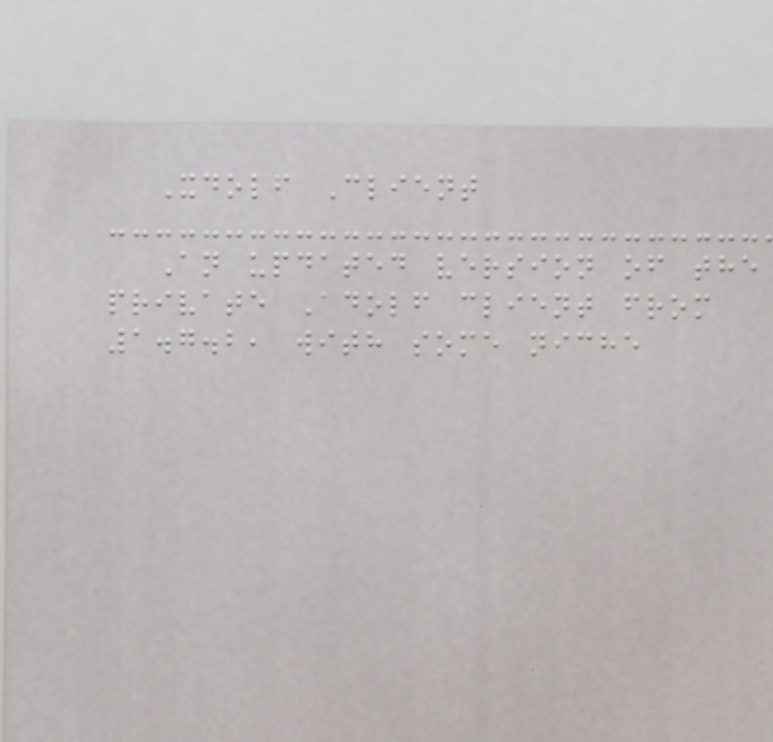Xdolf Client
An updated version of the
private Adolf client from
1.7.2, with some niche
